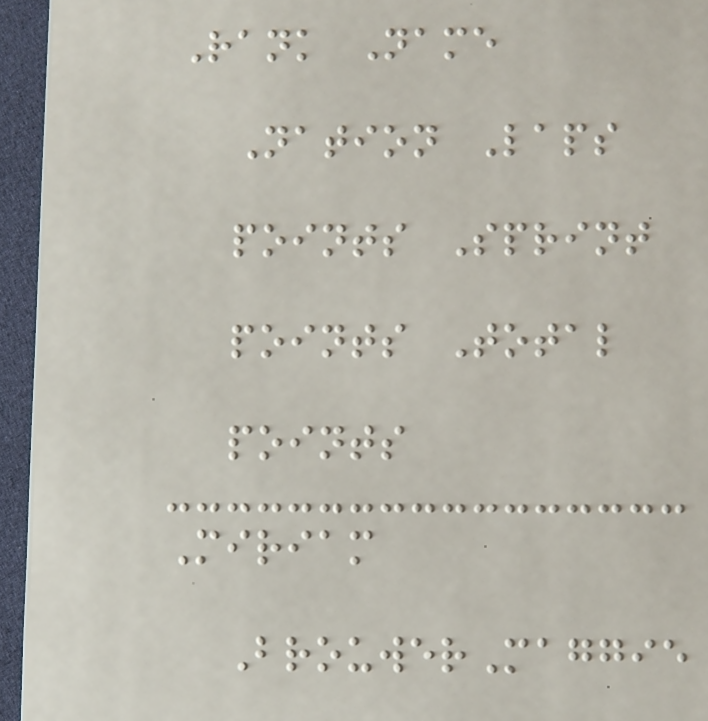Rank Name
Nation Laps
points Sprint
points Total
points
Miriam
BrouwerMaggie
